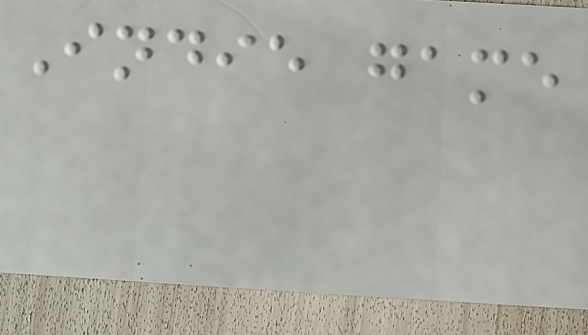Indie game
